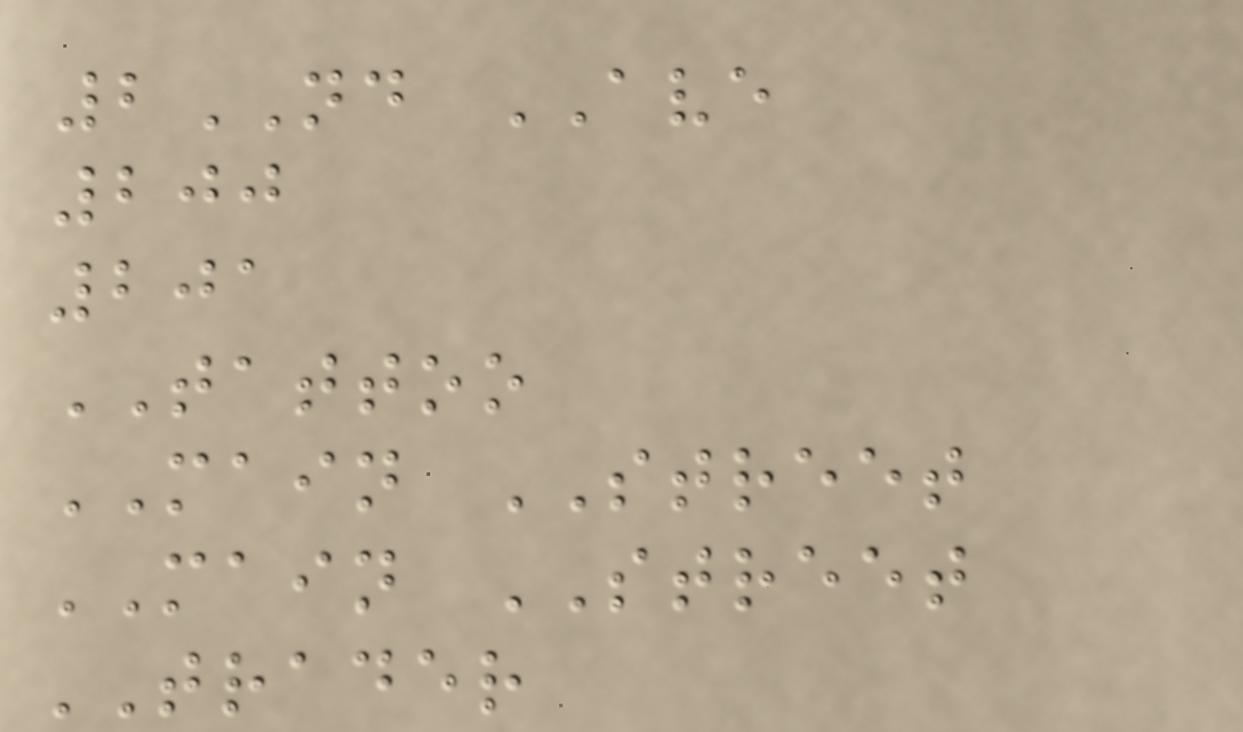2ND AVE
200
201
TATTOO
MAIN STREET
MAIN STREET
TRADER
